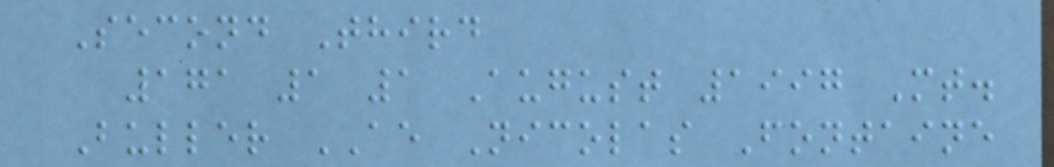Second Third
171 1 1 August 1997 Mt.
Buller AE Nicolas Fontaine
